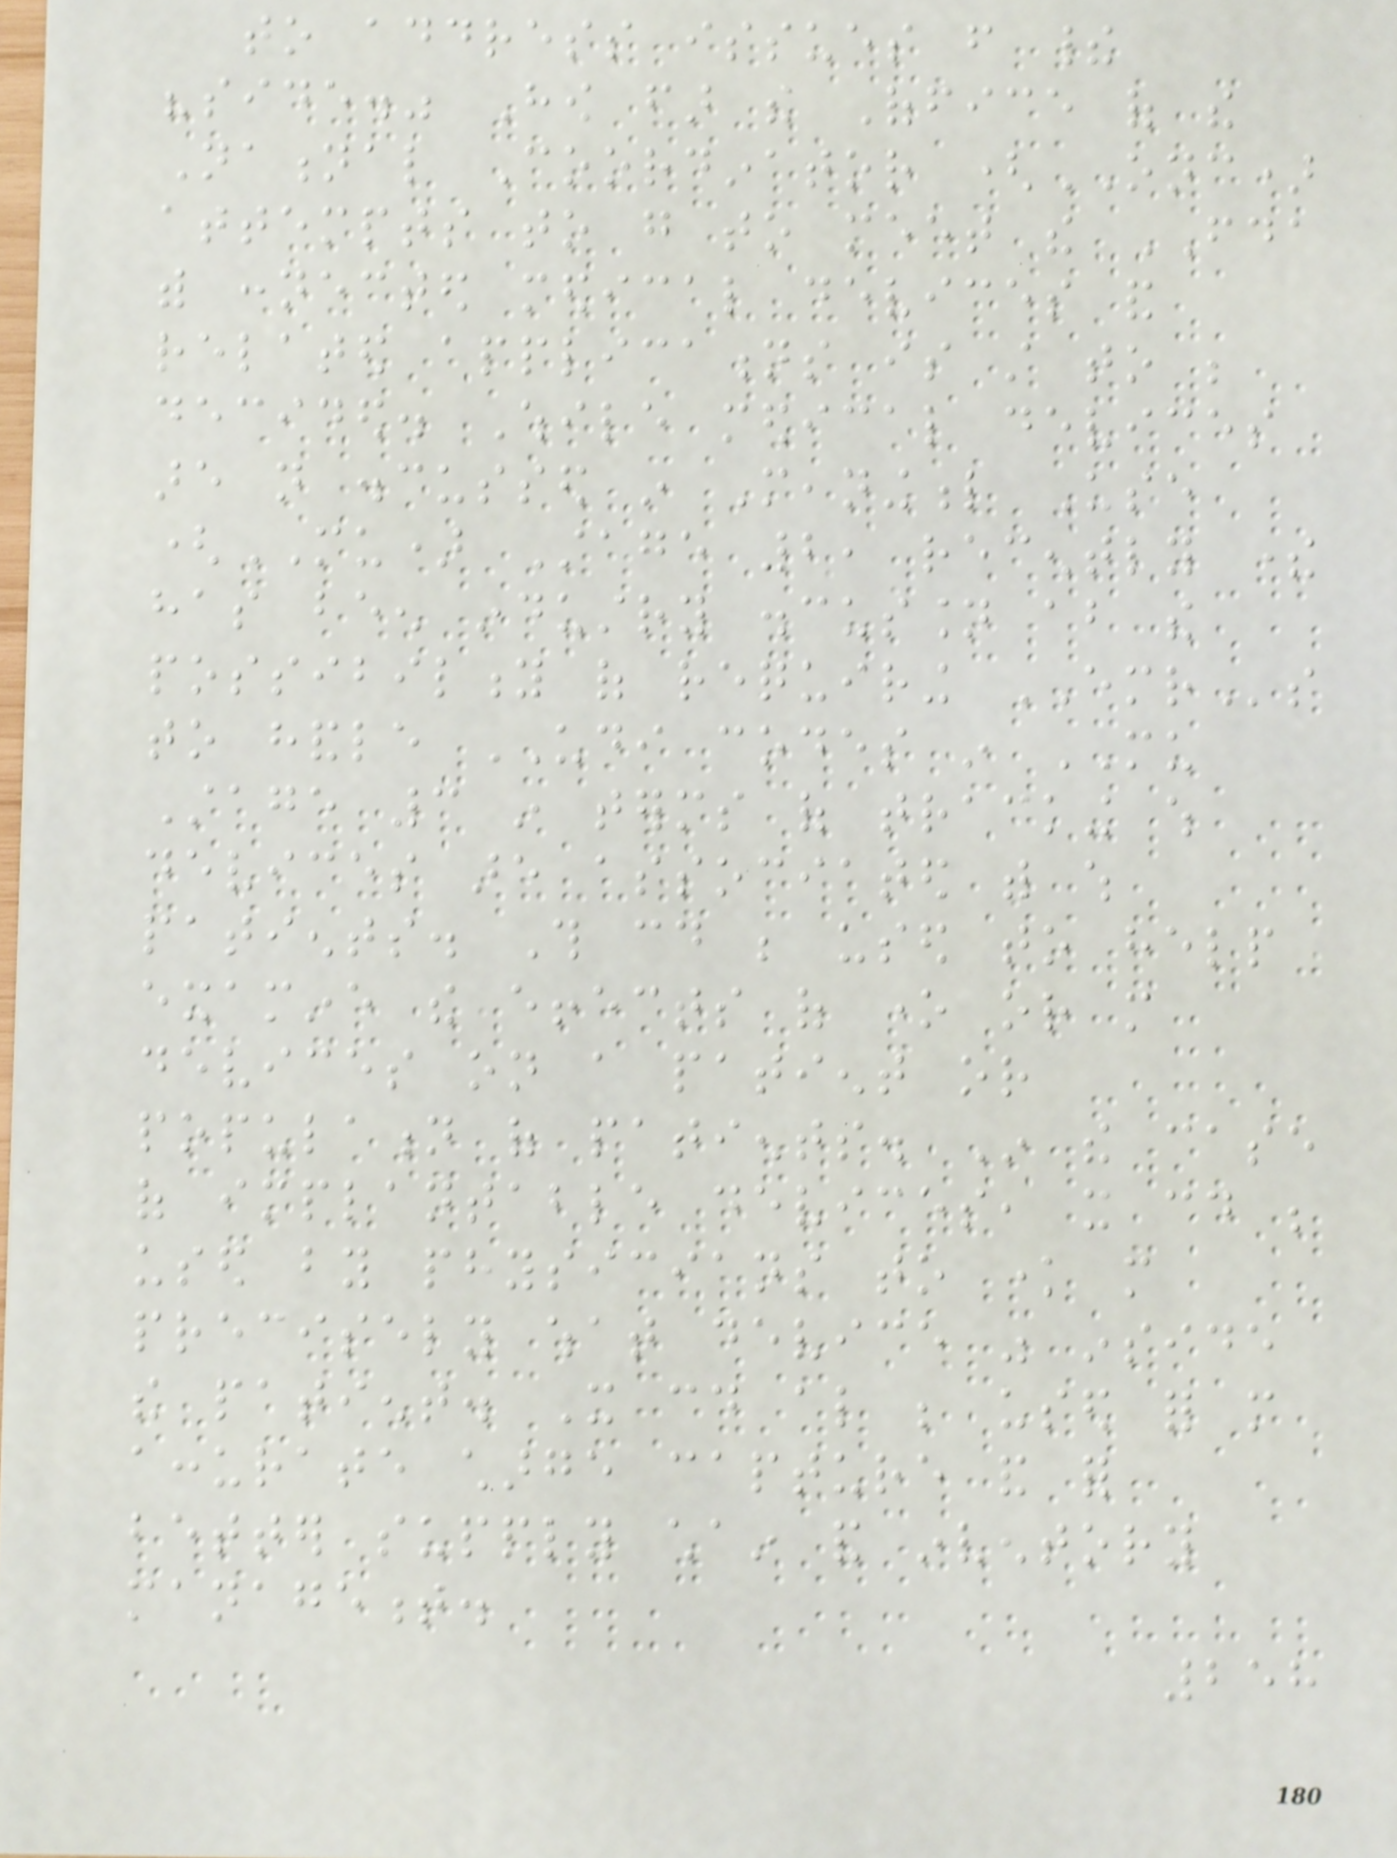to address issues from their
"side." How far the Office of the
National Coordinator (ONC)
attempts to go to meet the FDA
with connected medical devices and
related applications is still to be
decided. While medical devices
are not discussed in Meaningful Use
(MU) Stage 2, recently there
has been industry discussion about the
possibility of requiring EMRs
to handle UDI codes in MU
Stage 3 in terms of tracking which
devices are associated with which
patients. This could be used to help
examine the effects of one or more
devices on a patient or
population of patients. In the case
of implantable devices, it could be
used by physicians to know more
precisely what device was inside
the patient. It could also be used for more
accurate charge capture and for
better supply chain and inventory
management.
258
